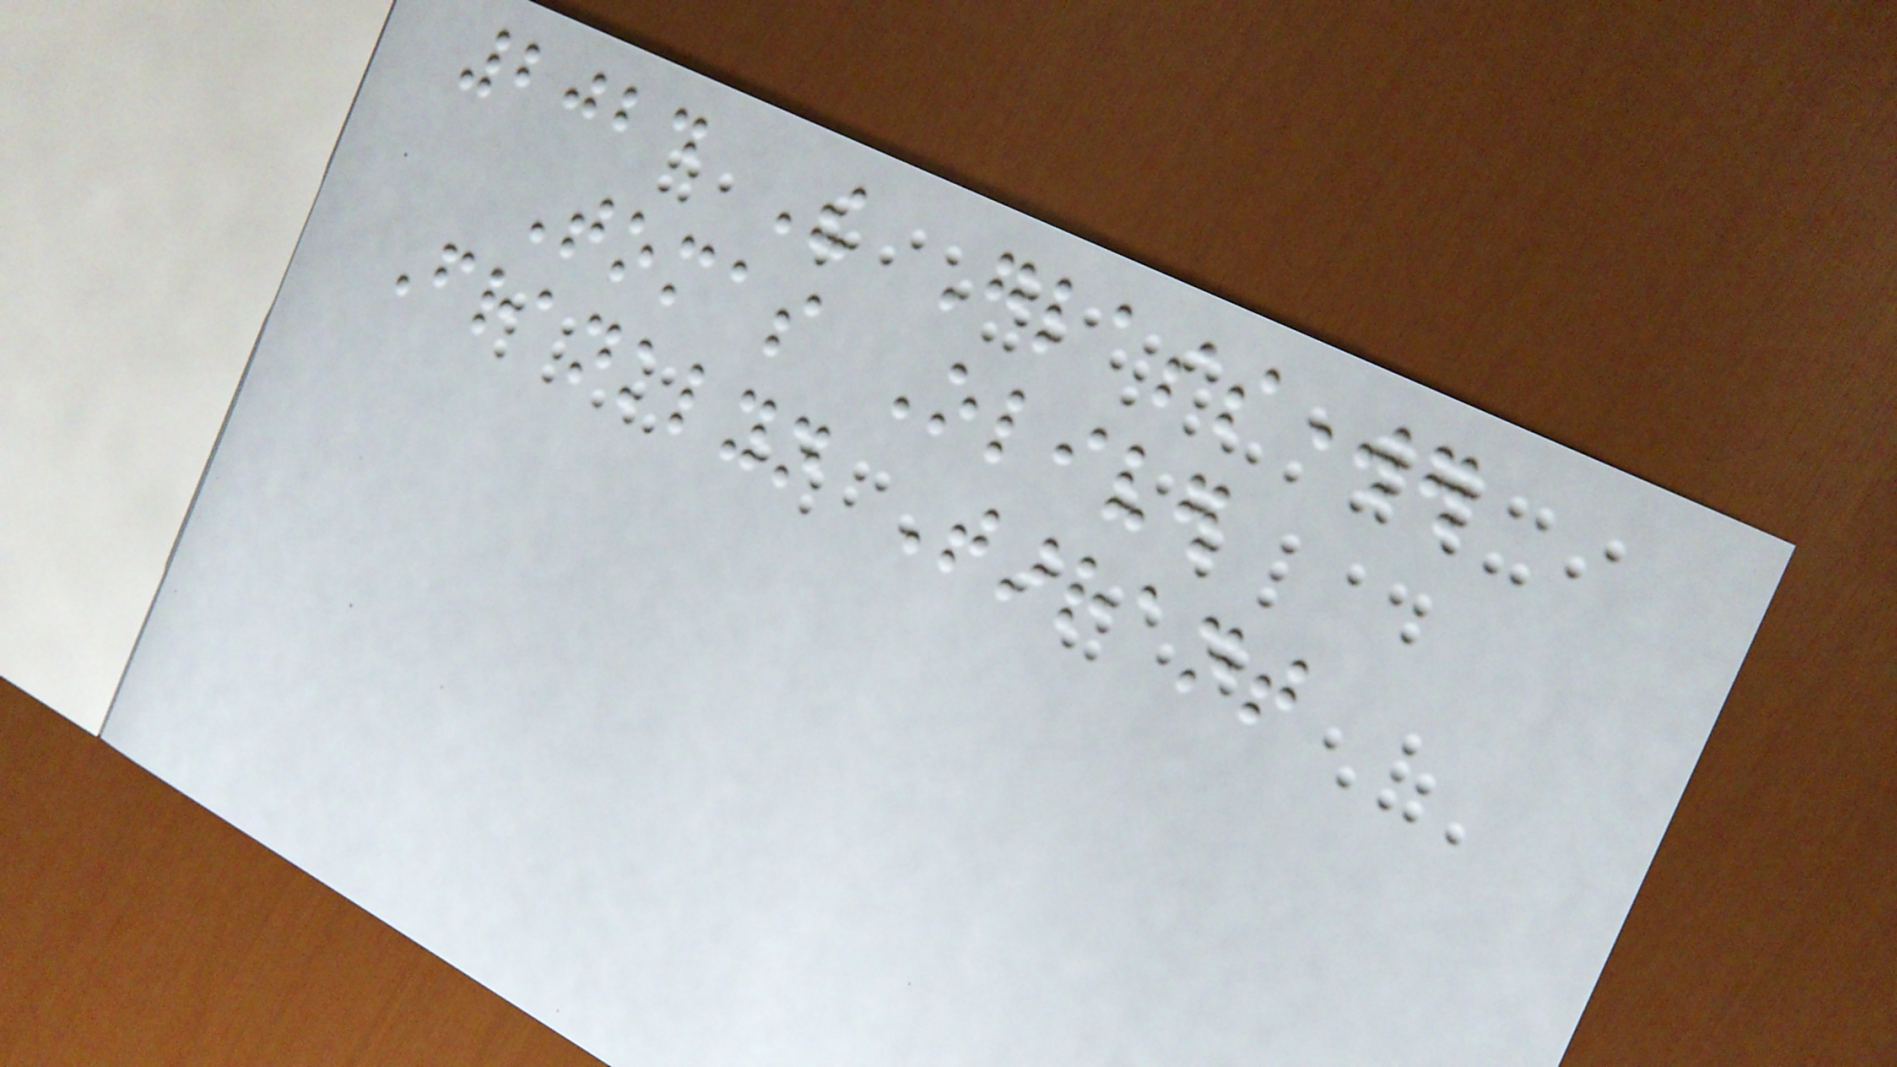2024 The Glassworker
Tomas Oliver
Franklyn Tarrant
